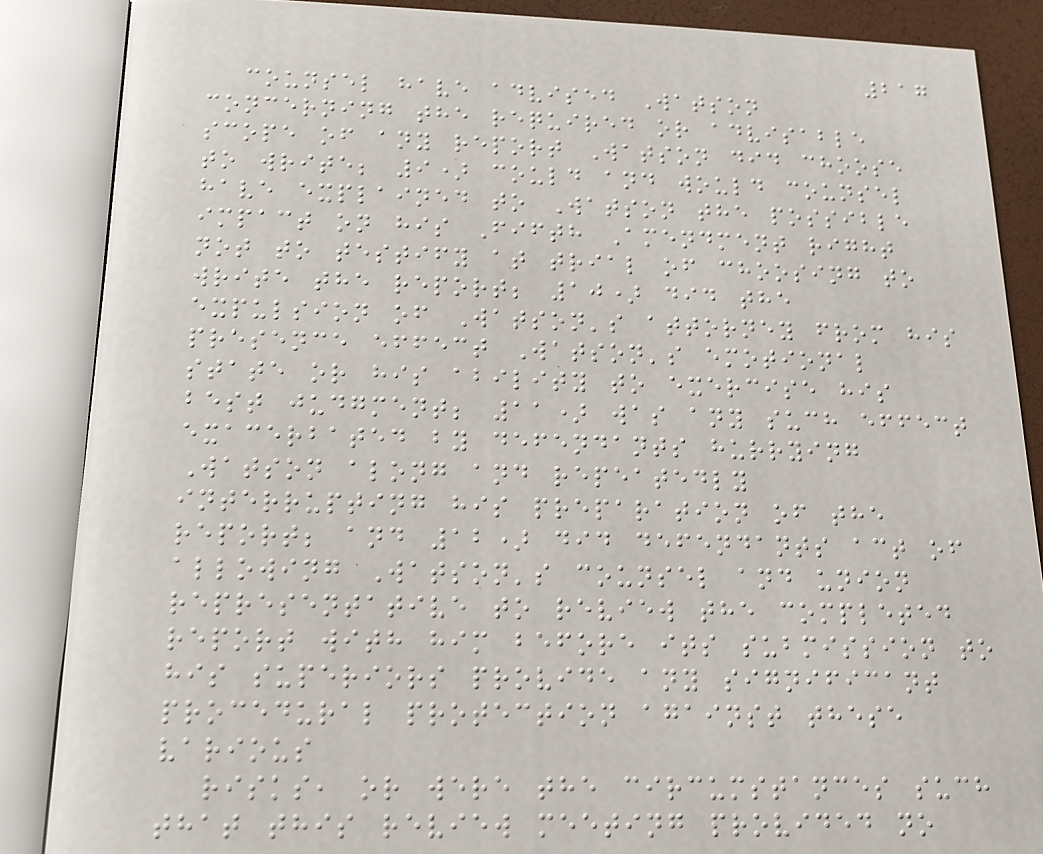217
counsel have advised Watson
concerning the required or advisable
scope of any report Watson did choose
to write; 9) could and would counsel
have explained to Watson the possible
impact on his Fifth Amendment right
not to testify at trial of choosing to
write the report; 10) did the
expulsion of Watson's attorney from his
presence effect Watson's emotional
state or his ability to exercise his
best judgment; 11) was any such effect
exacerbated by defendants hurrying
Watson along and repeatedly
interrupting his preparation of the
report; and 12) did defendants act of
allowing Watson's counsel and union
representative to review the completed
report with him before its submission to
his superiors provide any significant
procedural protection against these
various
risks, or were the circumstances such
that this review meeting provided no
